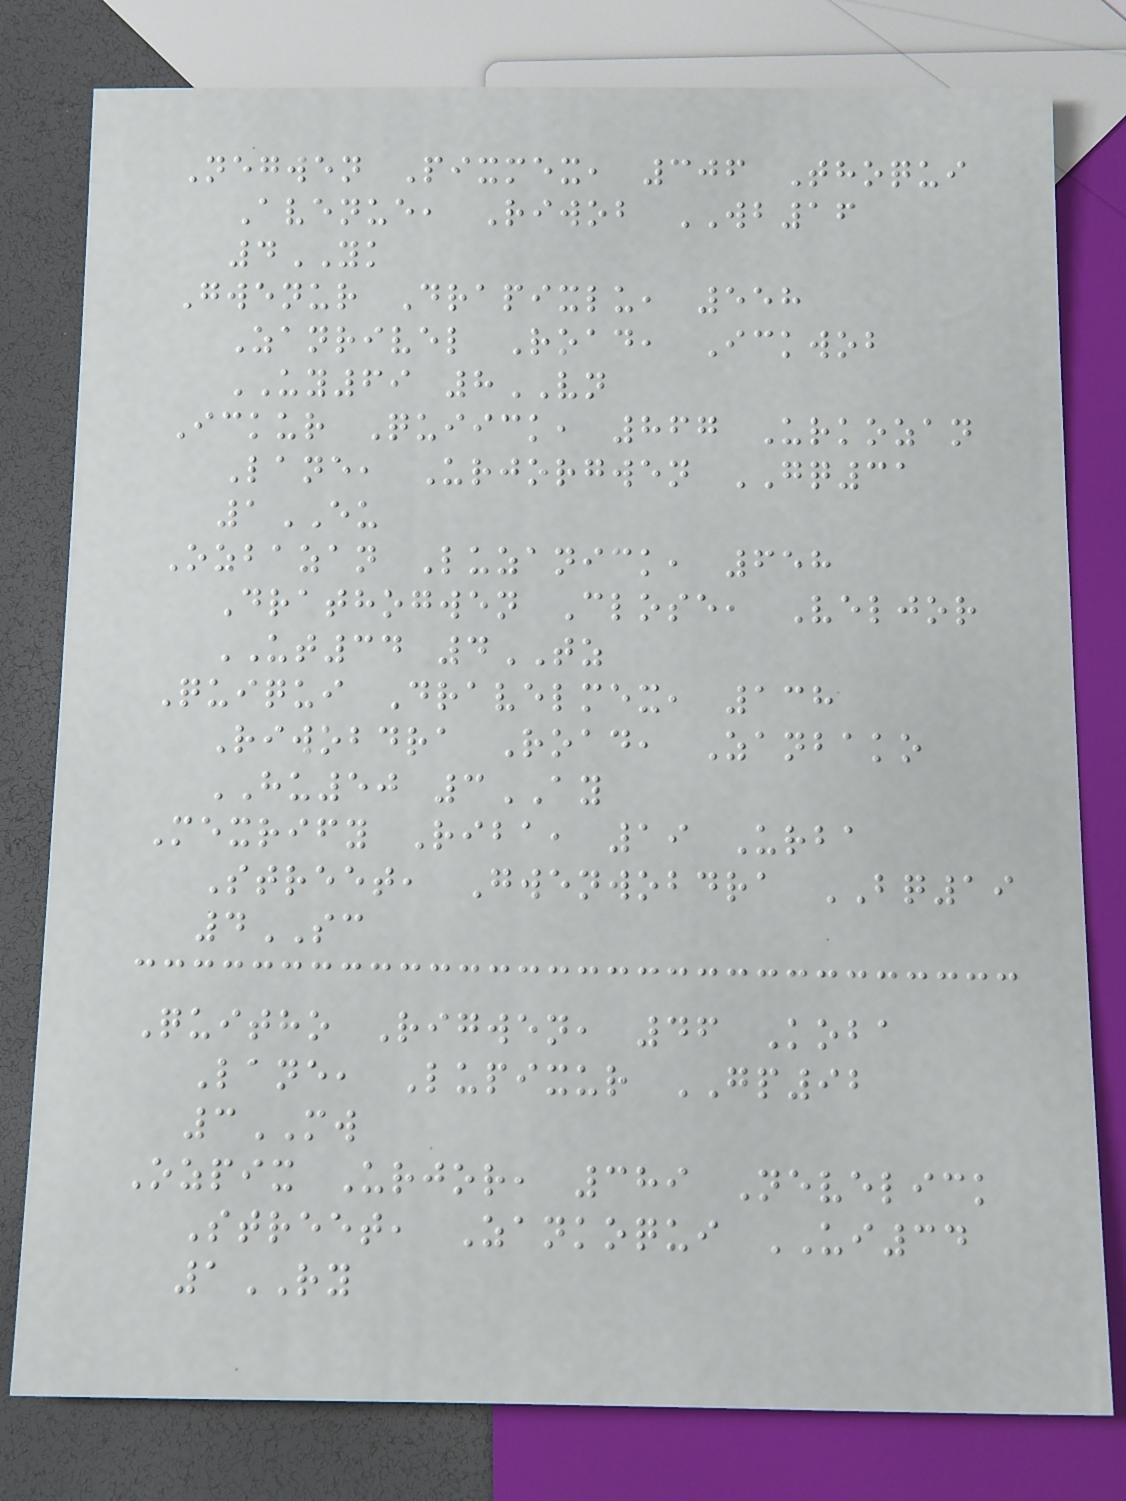Negwen Pixmex, 306 Thoqui
Avenue, Riwob WB16
4YK
Gwenur Drapixlu, 558
Zanrivel Road, Ickwob
UY69 8VN
Ickur Quiick, 867 Urkozan
Lane, Urjorgwen GQ31
1EU
Ozbazan Luzanick, 658
Drathogwen Close, Veljor
UT34 4TZ
Quiqui Dravelmex, 138
Riwobdra Road, Zanbako
HU50 3AY
Mexrify Riba, 19 Urba
Street, Gwenwobdra BQ19
4SC
Quitho Rigwen, 46 Koba
Lane, Lupixur GP92
3MW
Ozpix Urjor, 389 Nevelick
Street, Zankoqui UI34
1RY
